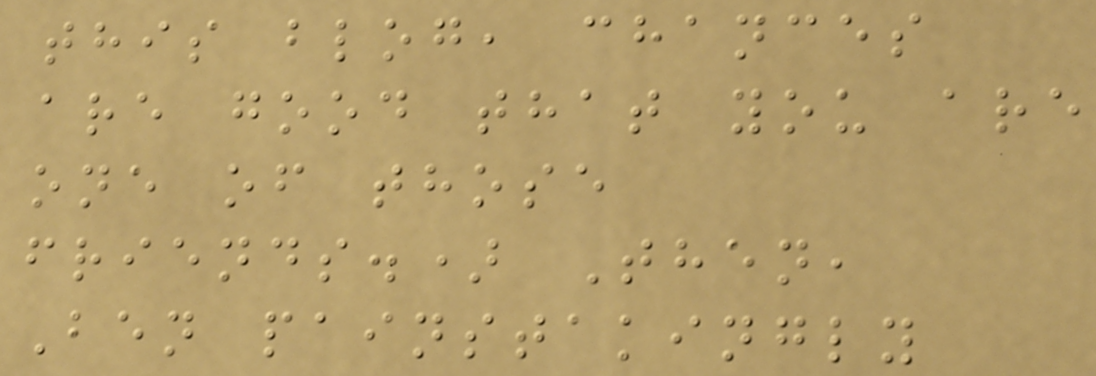this blog, chances
are good that you are
one of those
friends.) Then,
Ben painstakingly
